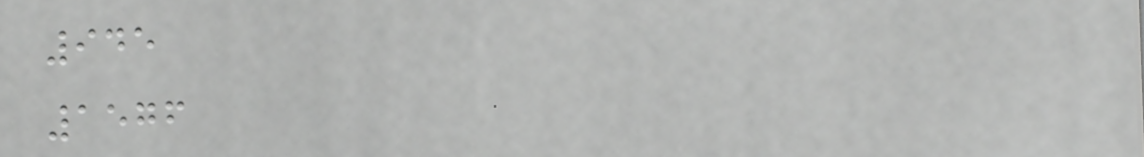945
1576
